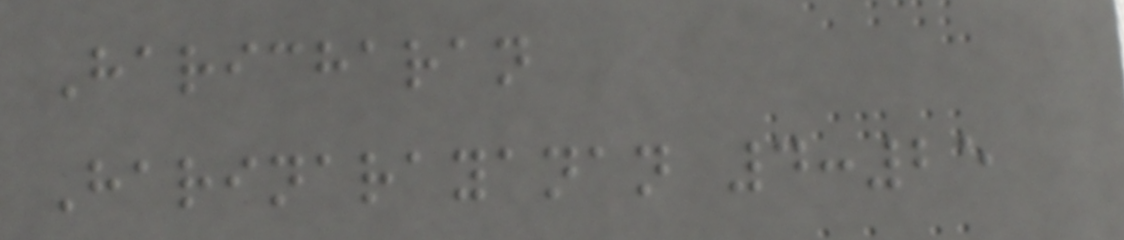Haricharan
Harinarayanan 4:25
